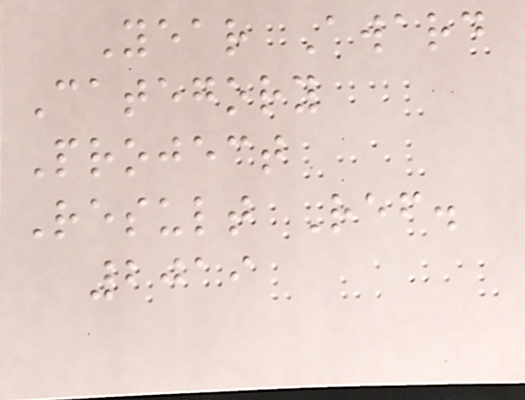Year Award
Category
Project
Result Ref.
2019
